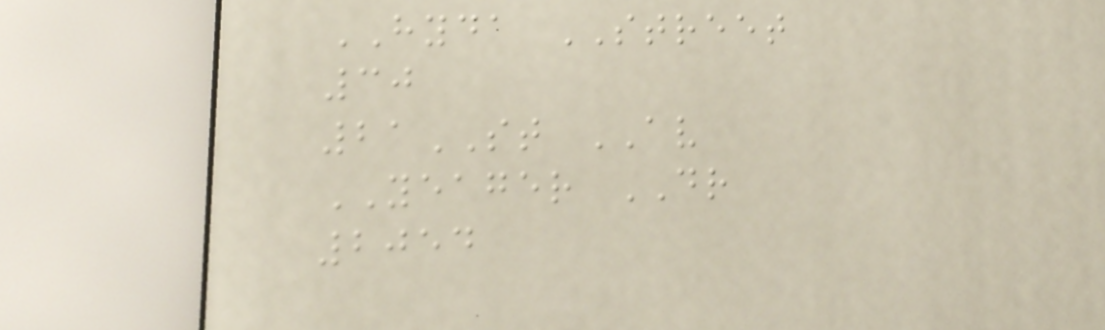HYDA STREET
30
21ST AV
YEAGER DR
2054
